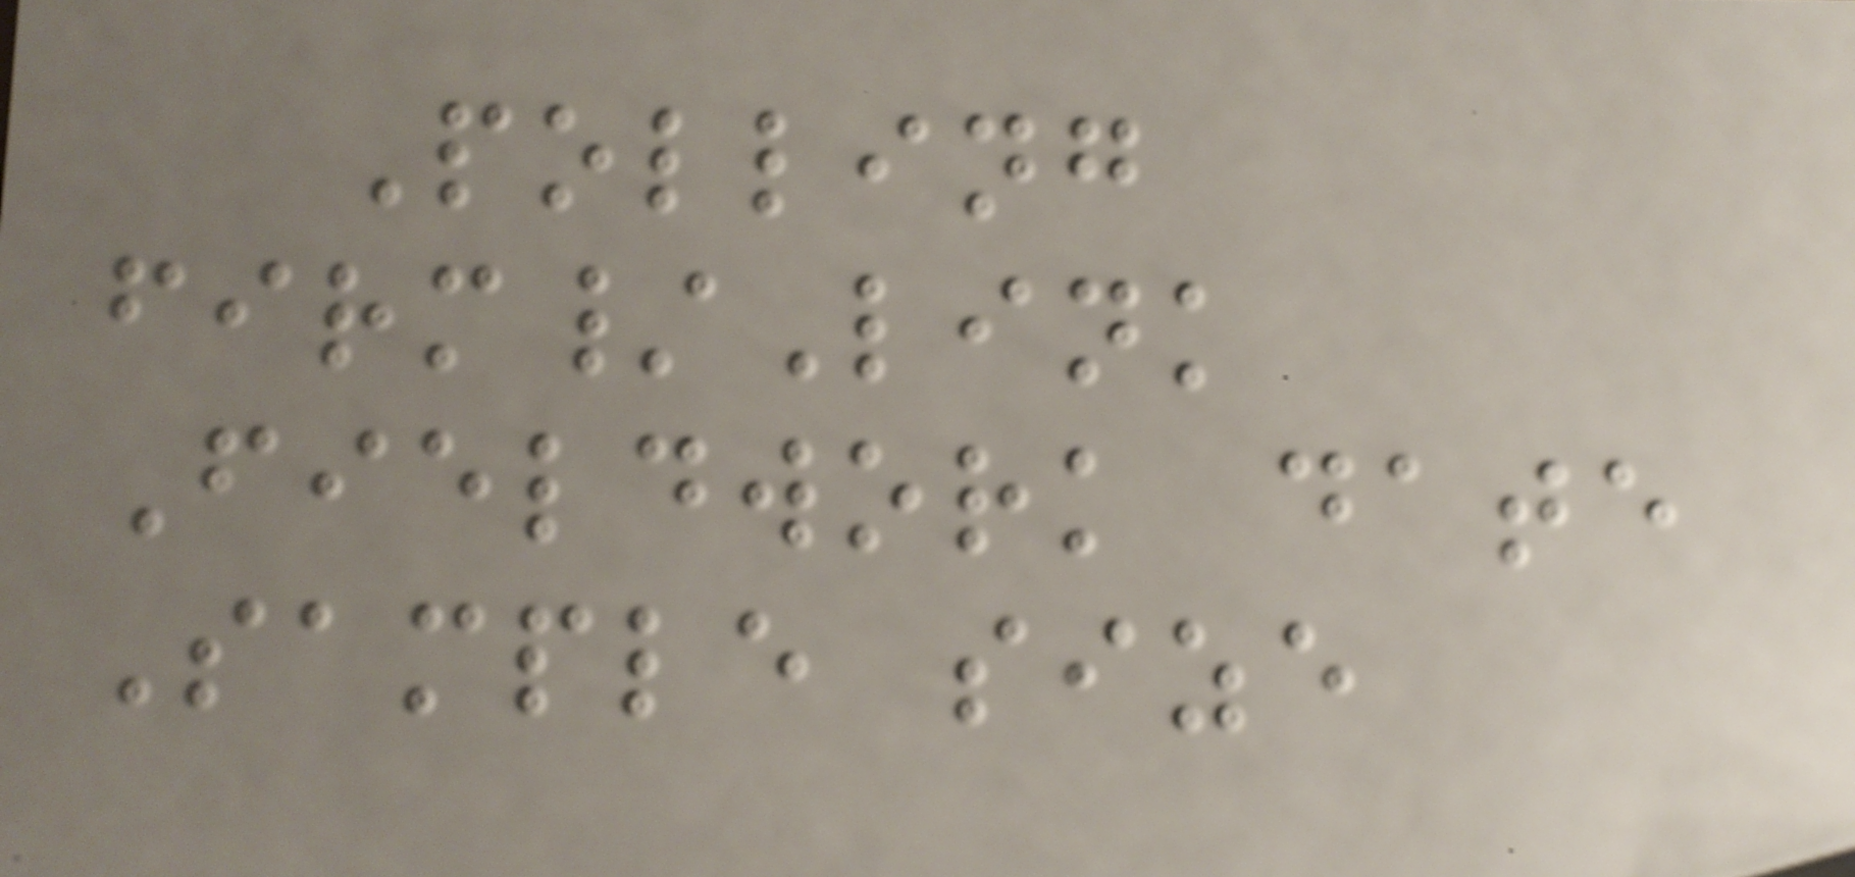Polling
firm/Link
Fieldwork date
Sample size
